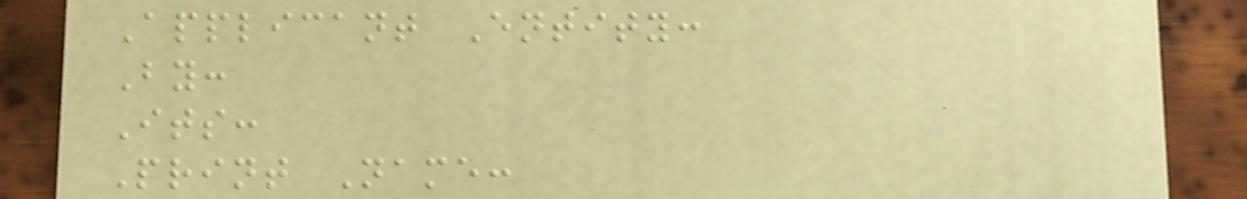Applicant Entity:
By:
Its:
Print Name:
